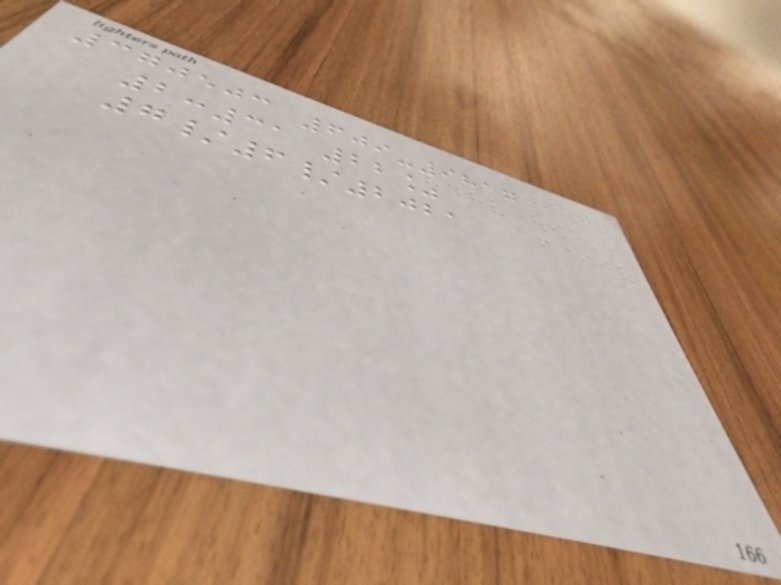370503 609-9817
2:31 22%
7/6/2021
